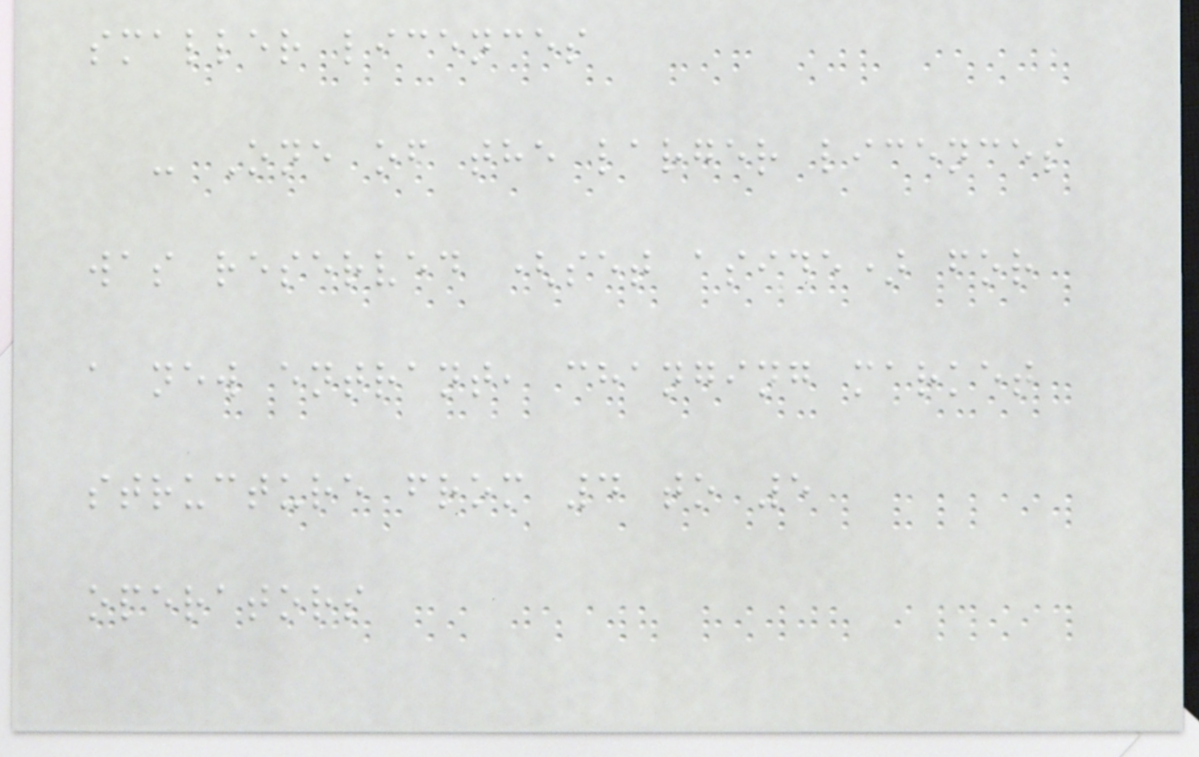smaller licences
- One of the larger licences
was reserved (set aside) for
a new entrant, changing market
structure from 4 to 5
operators
